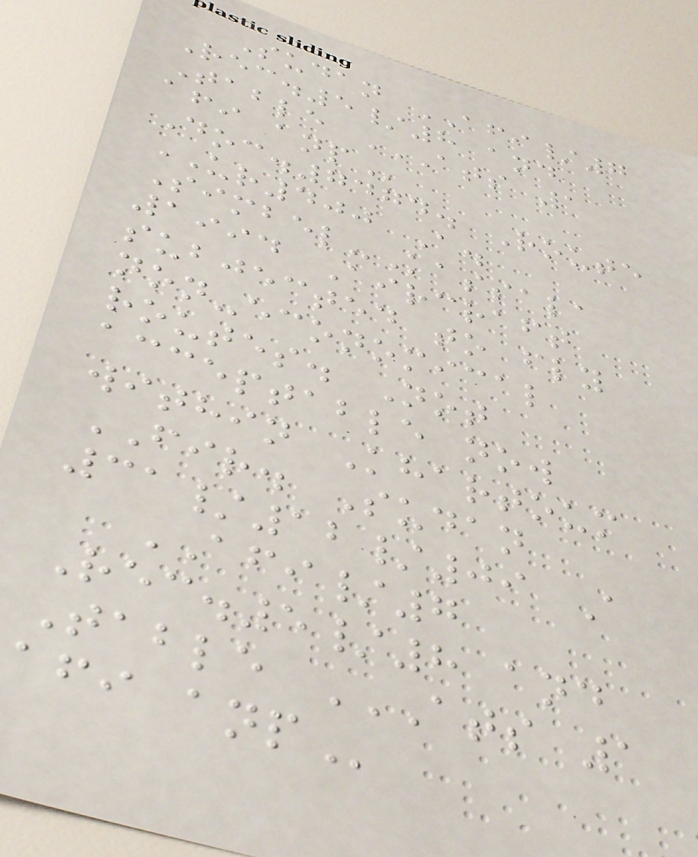Sudan AFI/7
Rec.5/8 and
Table ATS 1
AFI ANP
Doc.7474. Route
UR400 A.
Simbel-Kassala
1994 Aircraft
subjected to fly
non-economical
routes. Not
acceptable now
within Khartoum
FIR. Sudan
31/12/09 A
AFI/7
Rec.5/8 and
Table ATS 1
AFI ANP
